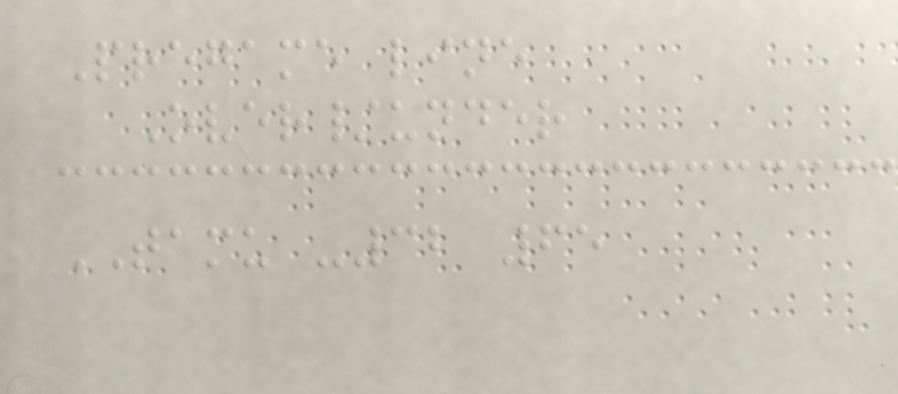Pregame line
Over/under
TAMU -32 65
